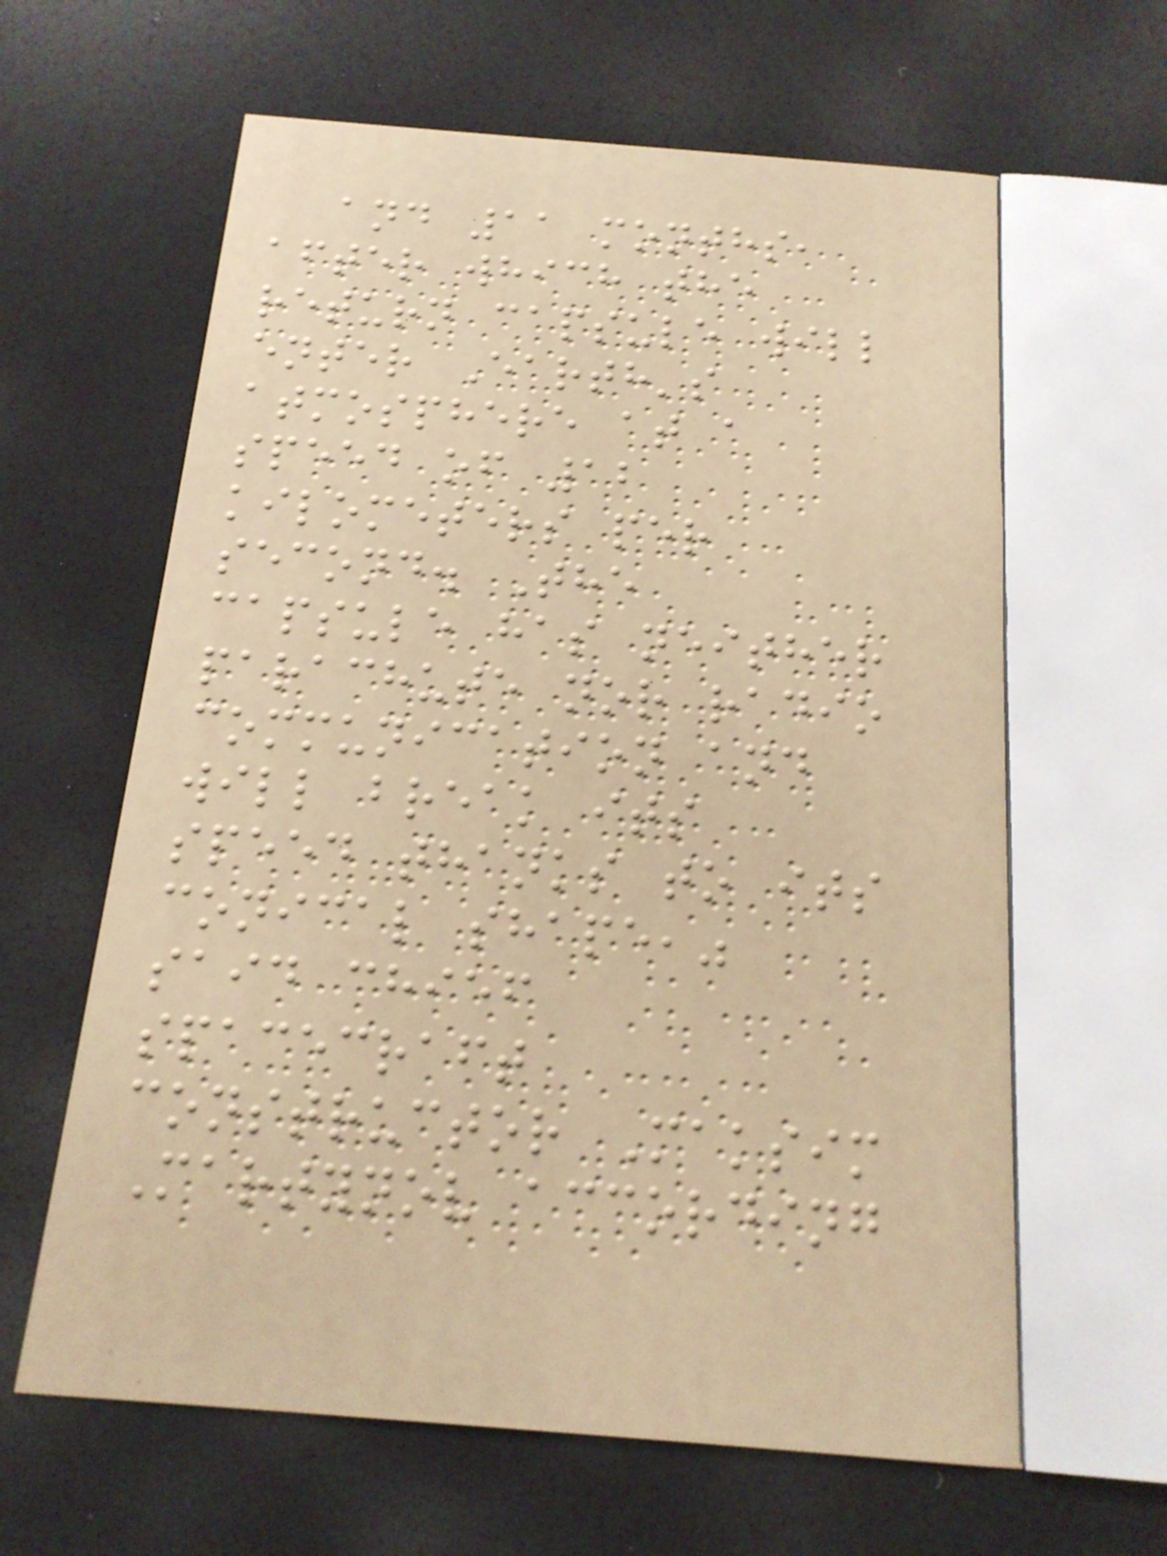and 11 months,
after which the
return capsule will
enter Earth's
atmosphere at a
speed of 12
kilometers per
second. The
capsule has neither
parachute nor radio
communication and
will break its
speed thanks to its
conical shape,"
said chief
spacecraft
constructor Maksim
Martynov according
